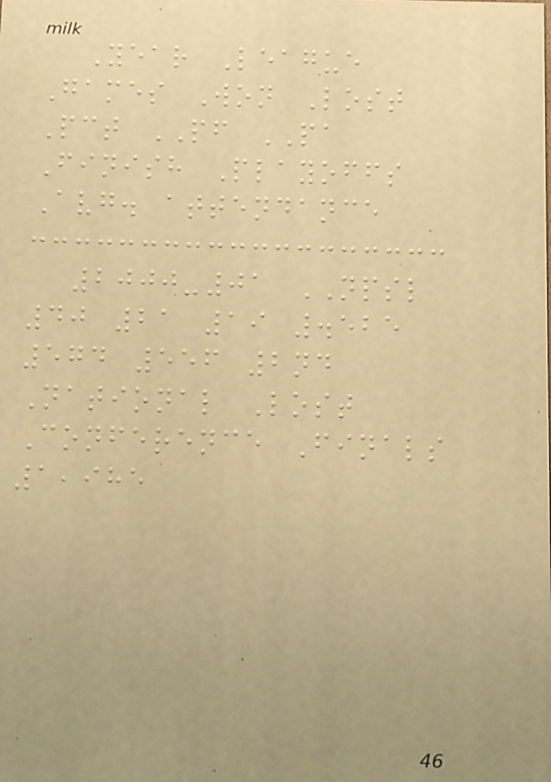Year League
Games Won Lost
Pct PF PA
Finish Playoffs
Avg. attendance
2000-01 NPSL
40 21 19 .525
574 556 2nd
National Lost
Conference Finals
1,985
